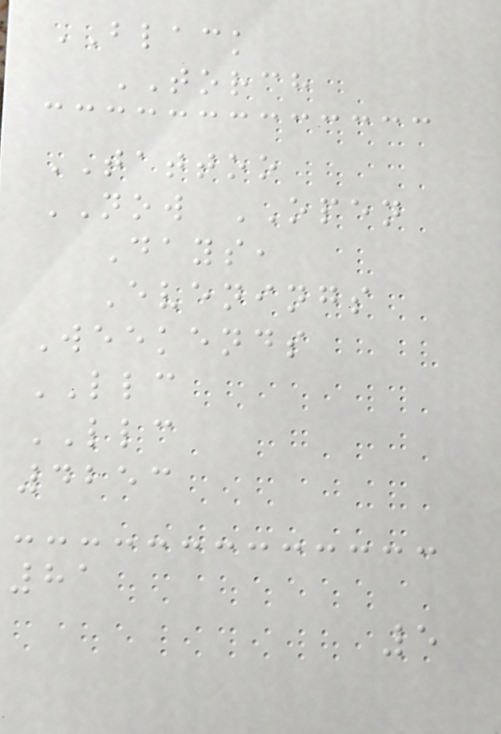BLACK
TORCH
TATTOO
NOW OPEN
Days,
Evenings
Weekends
LLC
LLC
4253
81
5
